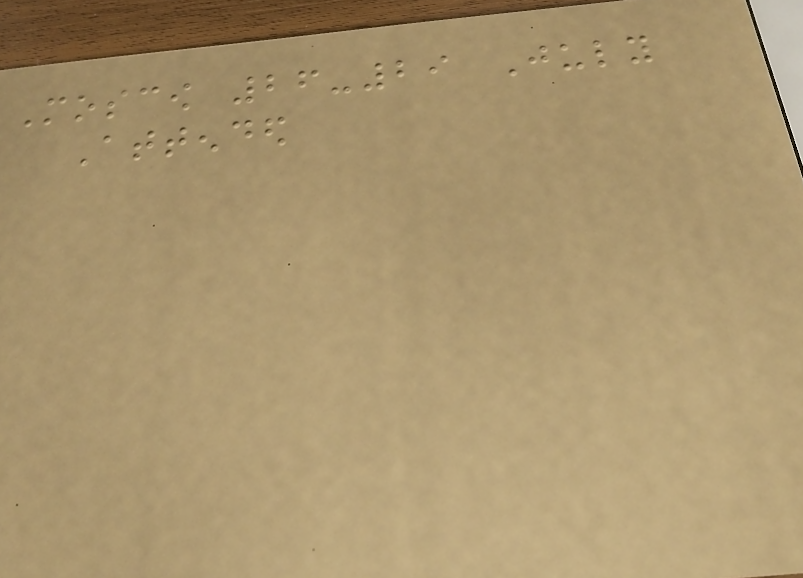Moscow 26-29 July
Attended
